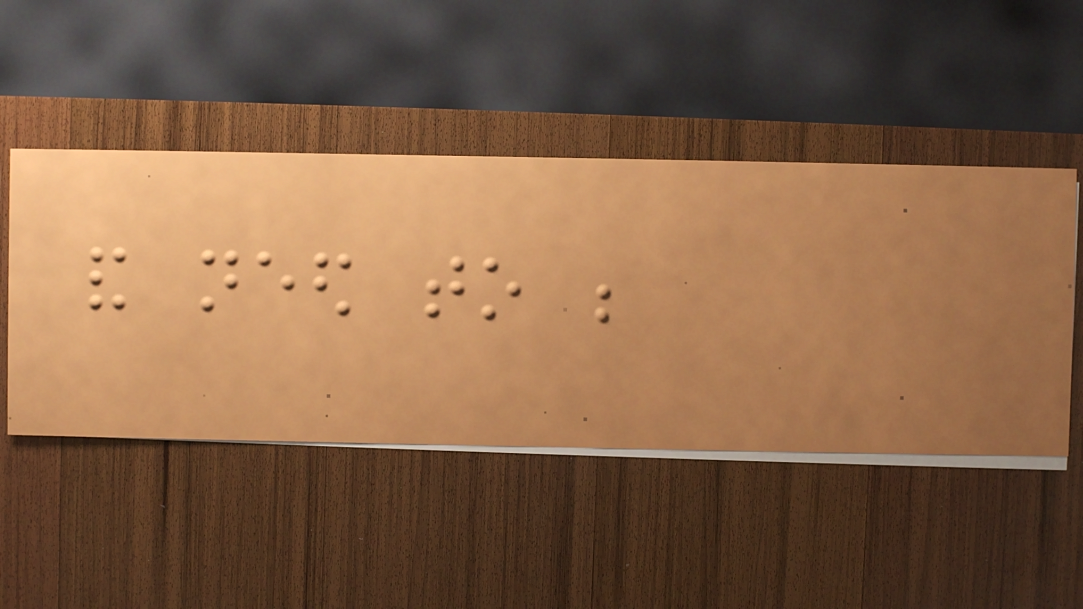and need to be
